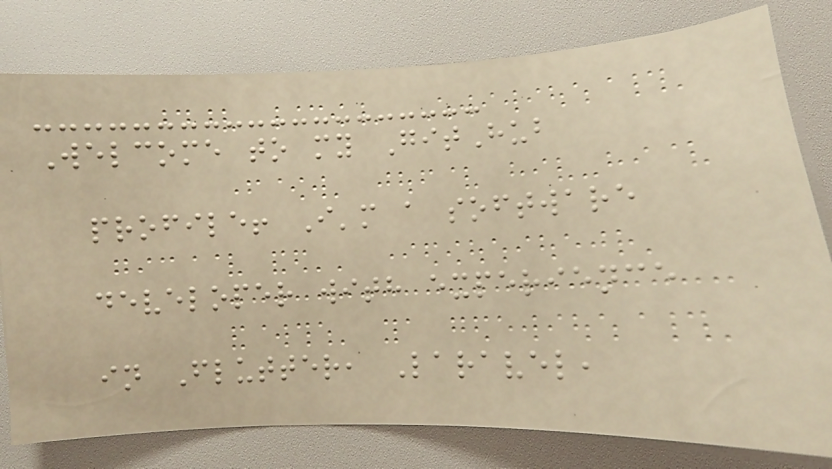Welcome to my GitHub
profile! I'm a software
developer with experience
in Flutter, Laravel,
